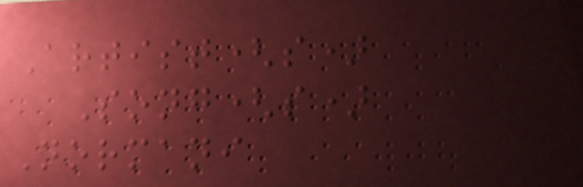Artist(s)
Song(s)
Normani
